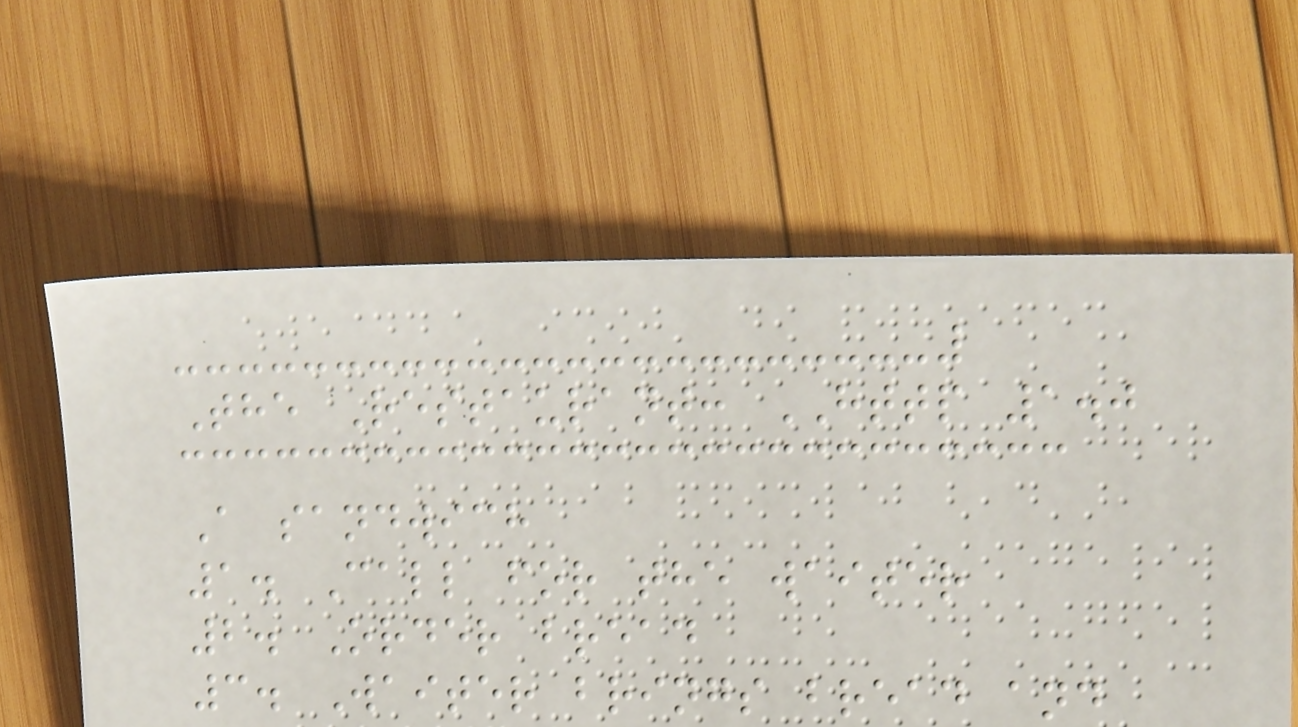The Restaurant: HTTP 1.0
A sandwich
1. Call for the waiter
2. Order bread
3. Waiter brings bread and
